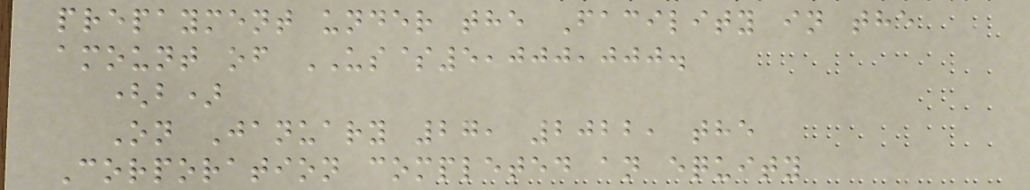prepayment under the Facility in the
amount of US$5,000,000.
(b)
On January 27, 2022, the
Corporation completed an equity
